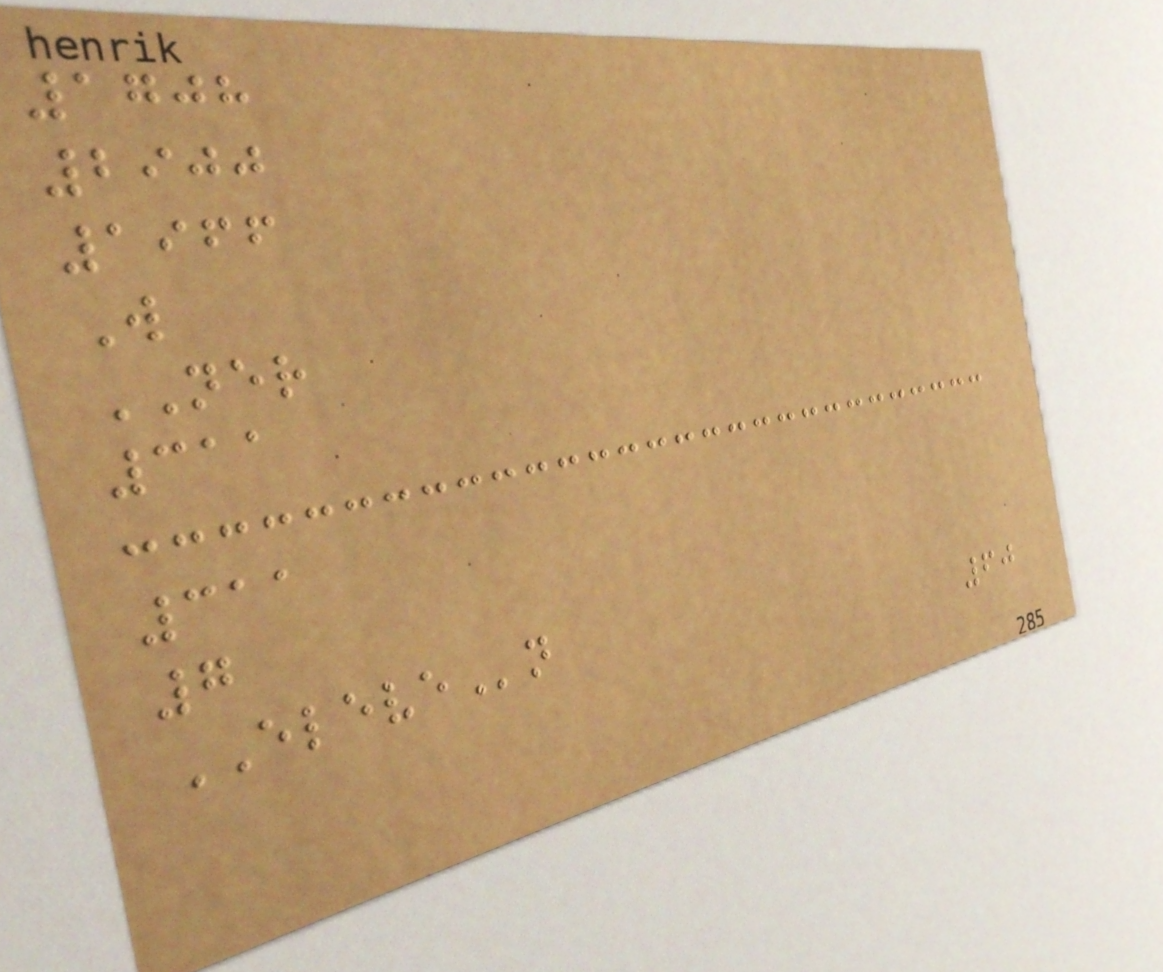1708
2900
1966
W
NER
311
311
7
ELEVEn
60
